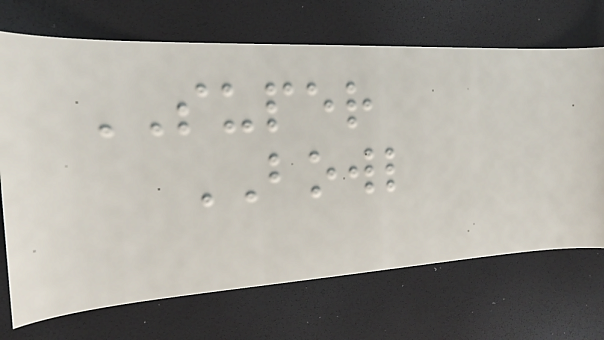SUPER
BOWL
